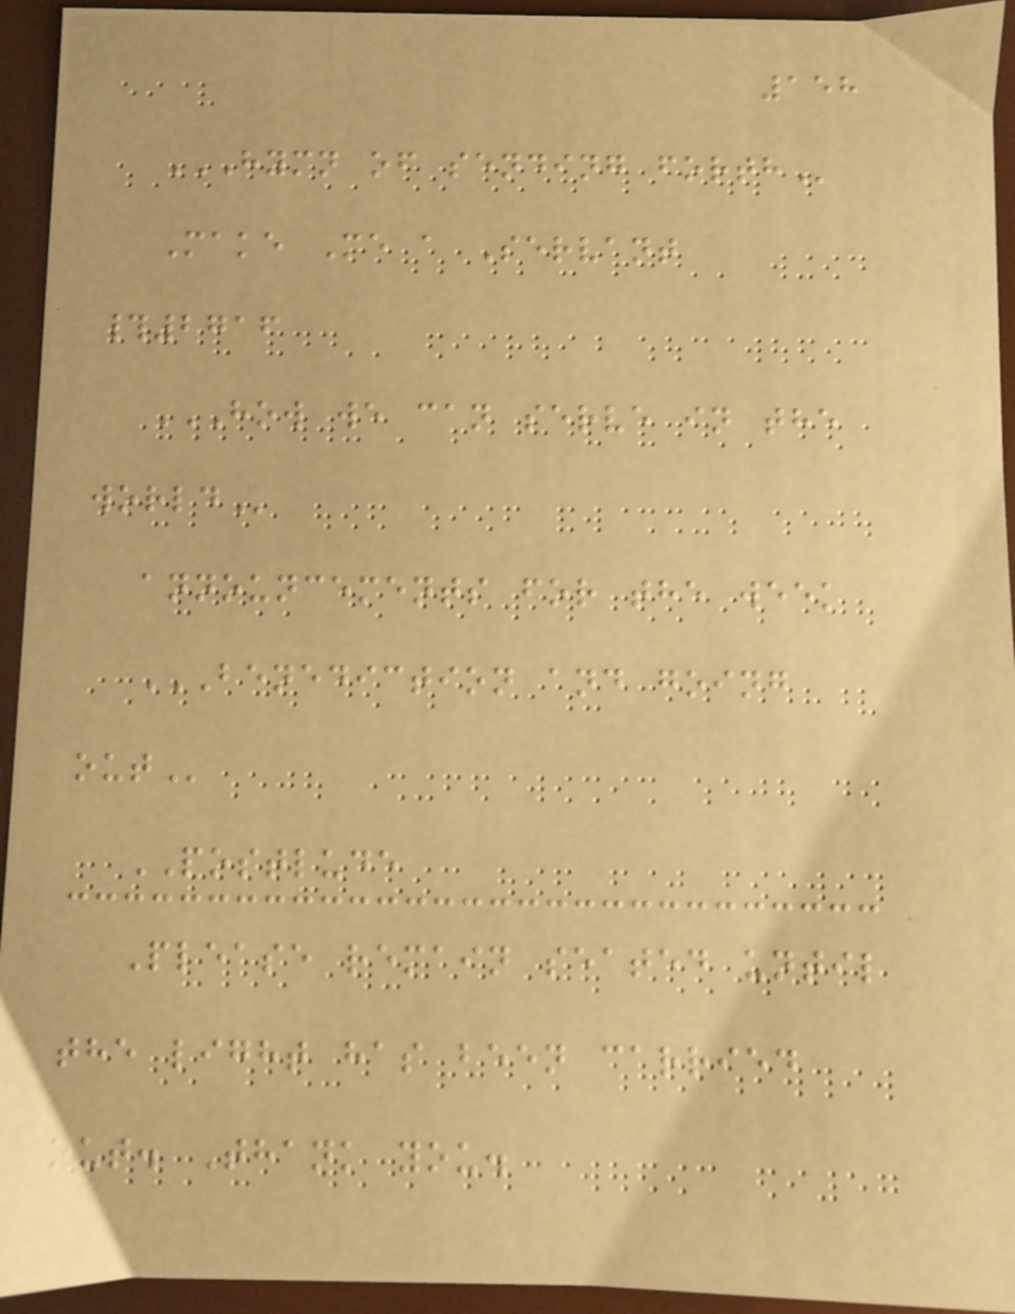158
HYMN OF SENDING FORTH
Make Me a Servant
#2716
HOW WE CAN SERVE IN THE
WORLD
announcements for the week
BENEDICTION AND GOING
OUT
POSTLUDE
Please remain seated until
the light has been carried
out. Thank you.
